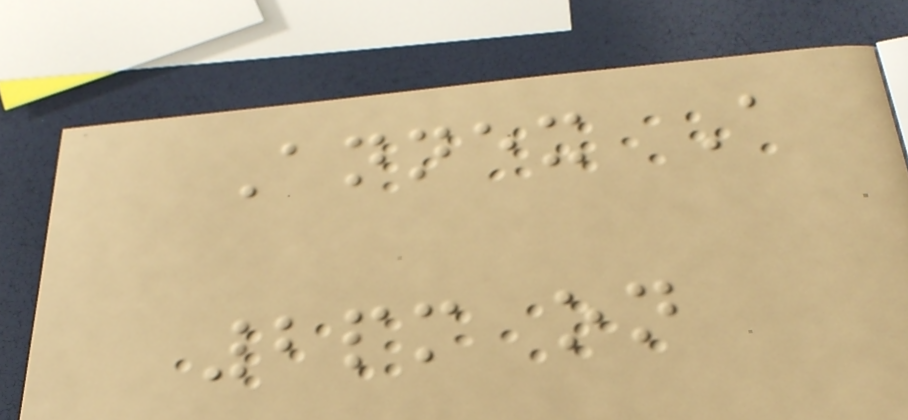Annex A
2pm on
